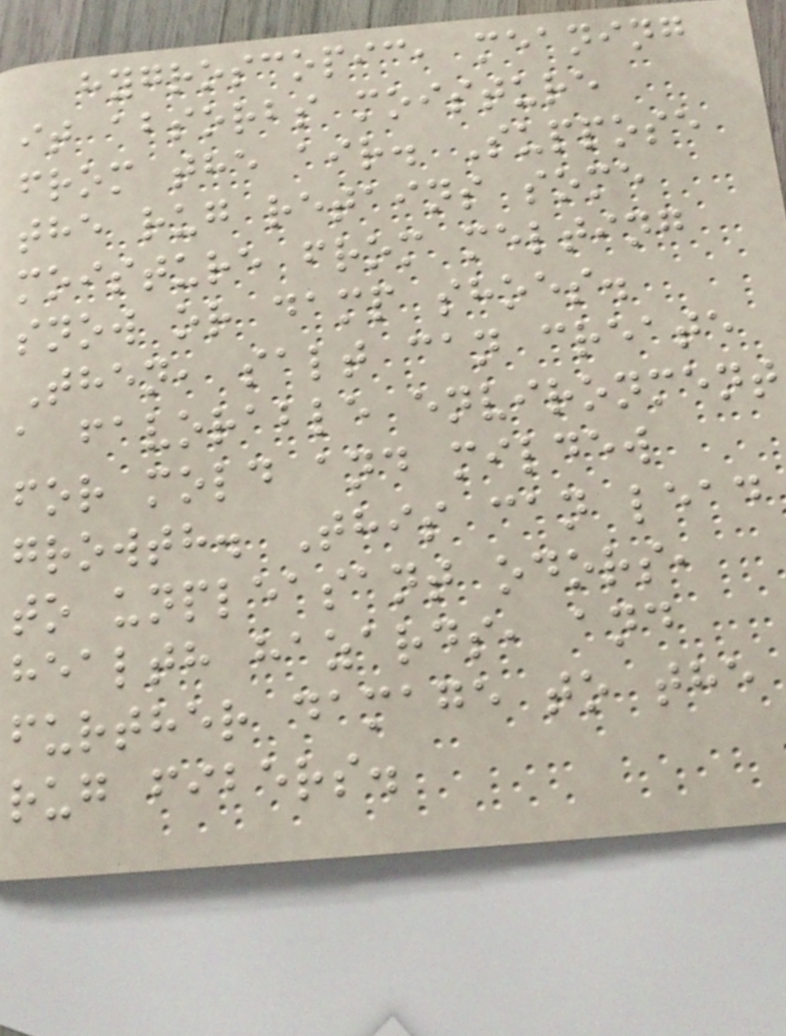hygroscopic, meaning
it absorbs moisture
from the air. Suppose
the rug retains some
moisture from melting
snow or damp shoes.
Then, salt can create
a favorable environment
for mold and mildew
growth. This can lead
to unpleasant odors,
health hazards, and
further damage to the
rug fibers.
